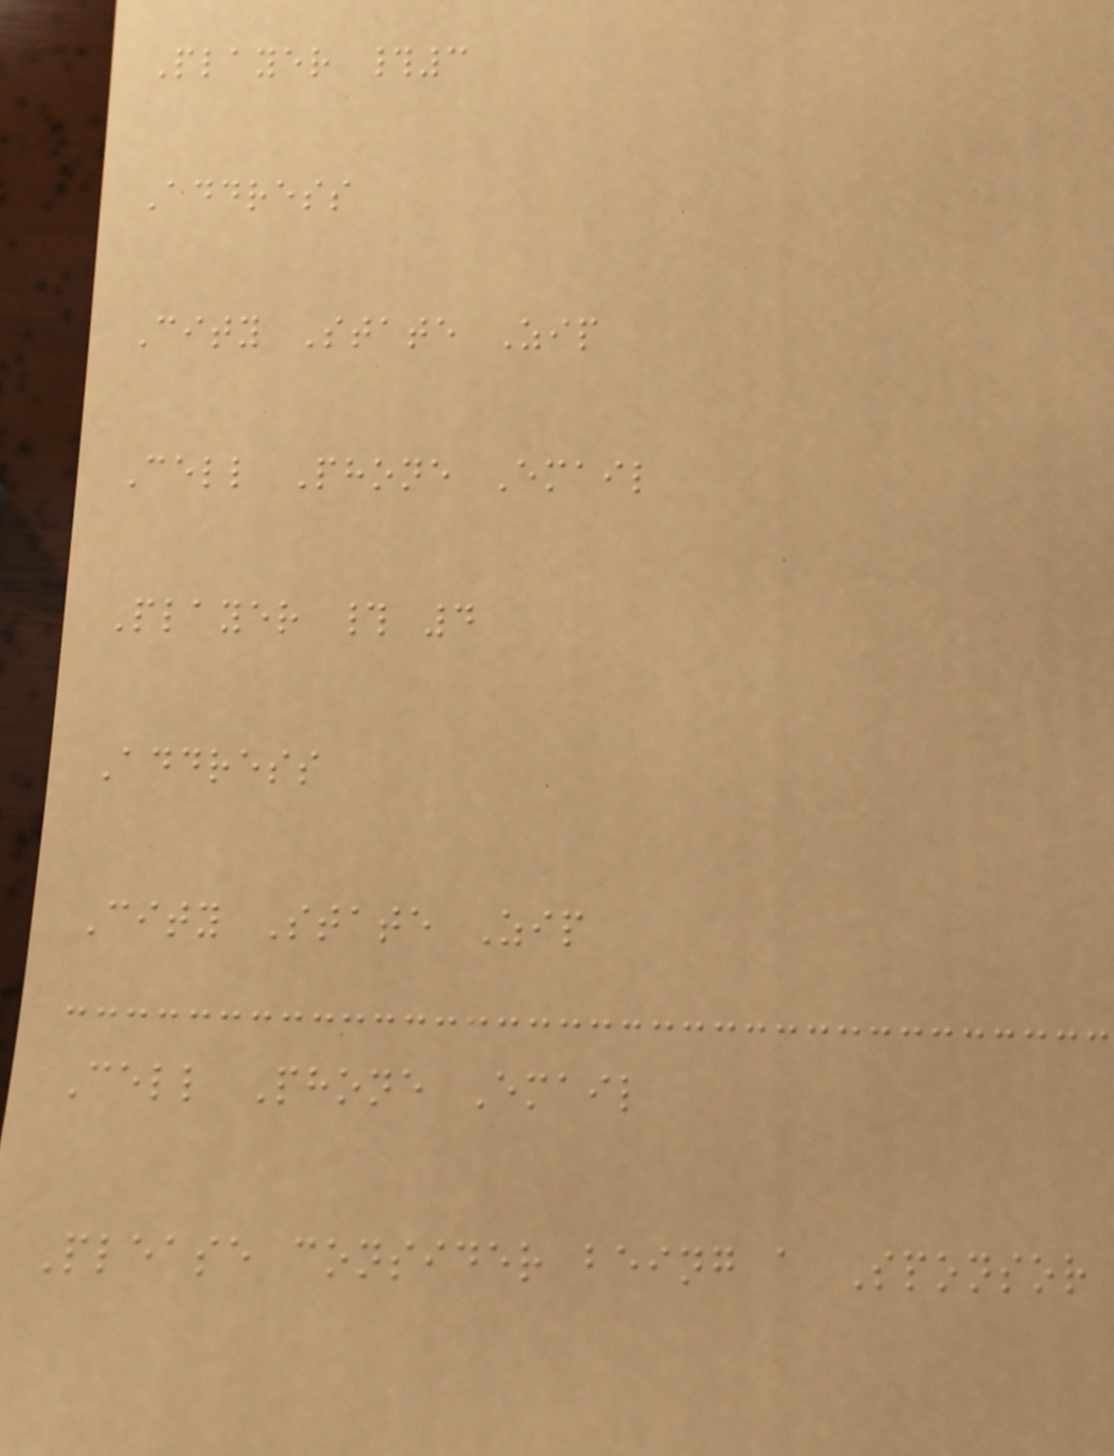Player #3
Address
City State Zip
Cell Phone Email
Player # 4
Address
City State Zip
Cell Phone Email
Please consider being a Sponsor
